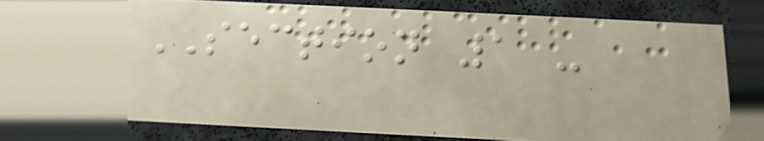SECTION 1 -
